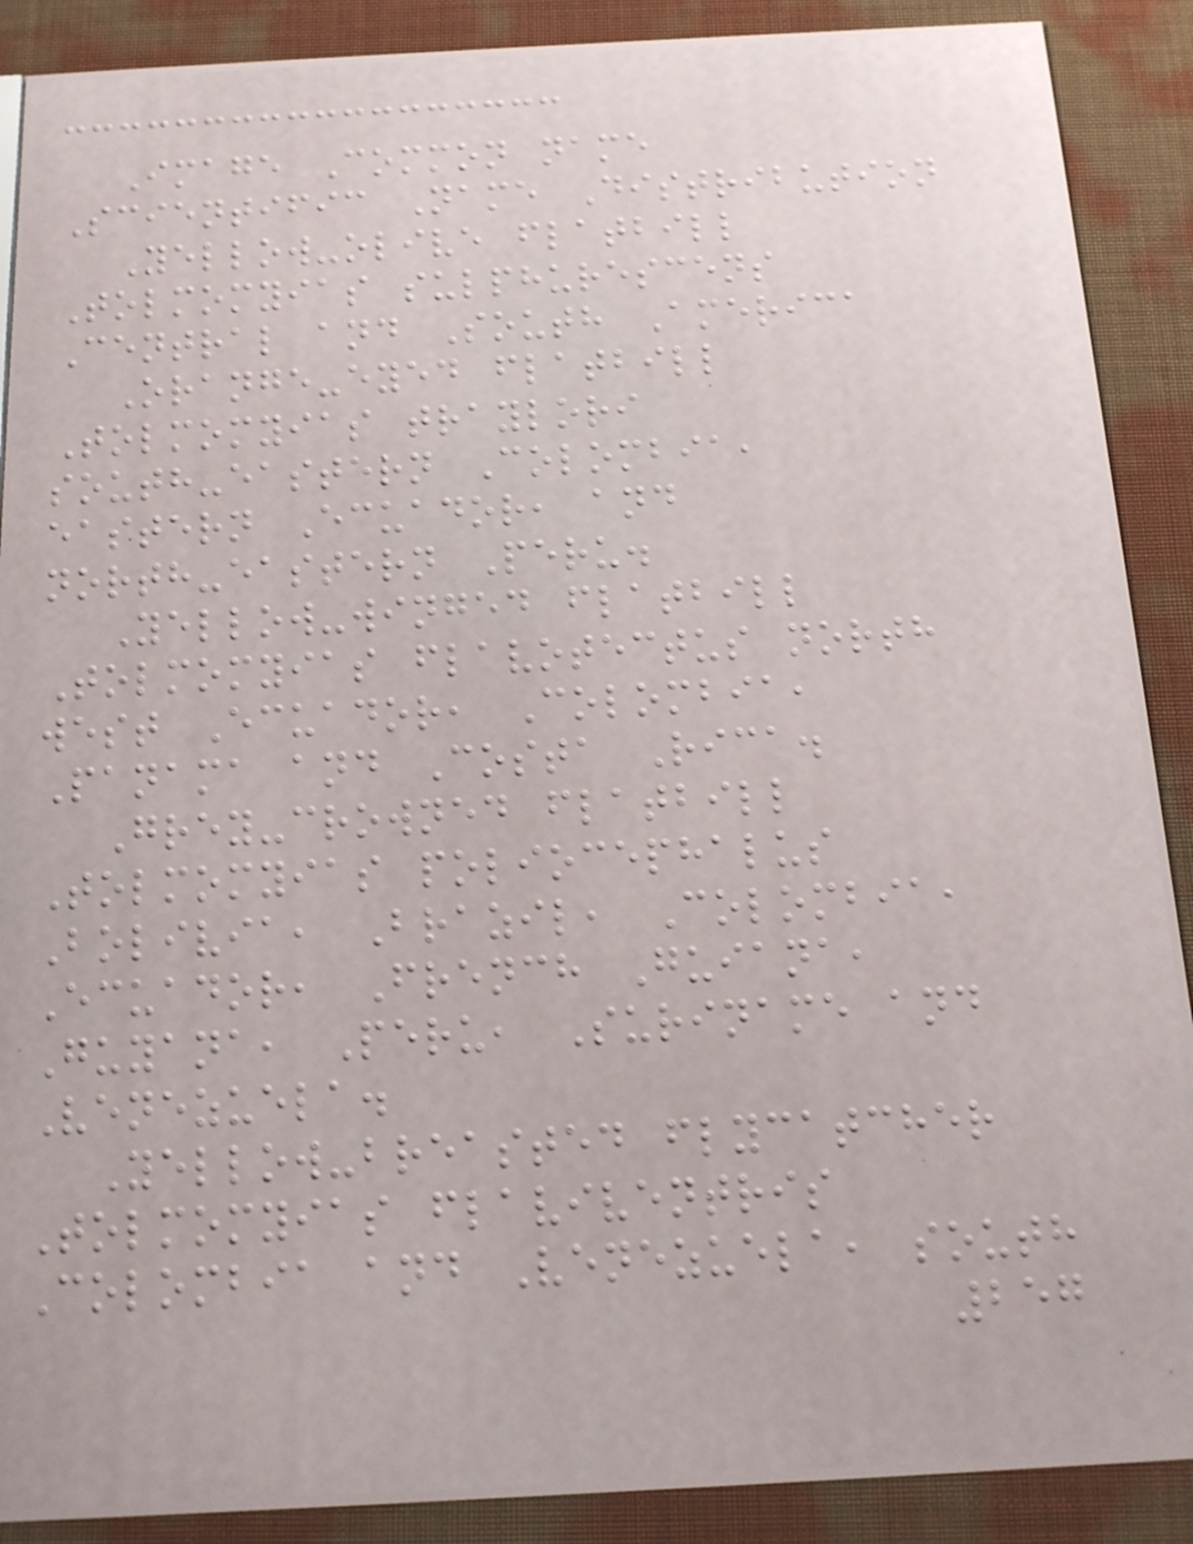Image Common name
Scientific Name Distribution
Yellow-olive flatbill
Tolmomyias sulphurescens
Central and South America
Orange-eyed flatbill
Tolmomyias traylori
south-eastern Colombia,
eastern Ecuador, and
north-eastern Peru.
Yellow-winged flatbill
Tolmomyias flavotectus north
west Ecuador, Colombia,
Panama and Costa Rica.
Grey-crowned flatbill
Tolmomyias poliocephalus
Bolivia, Brazil, Colombia,
Ecuador, French Guiana,
Guyana, Peru, Suriname and
Venezuela.
Yellow-breasted flycatcher
Tolmomyias flaviventris
Colombia and Venezuela, south
257
